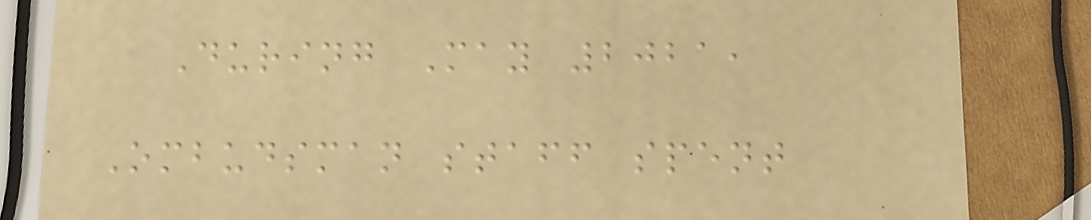During May 2021,
Ombudsman staff spent
